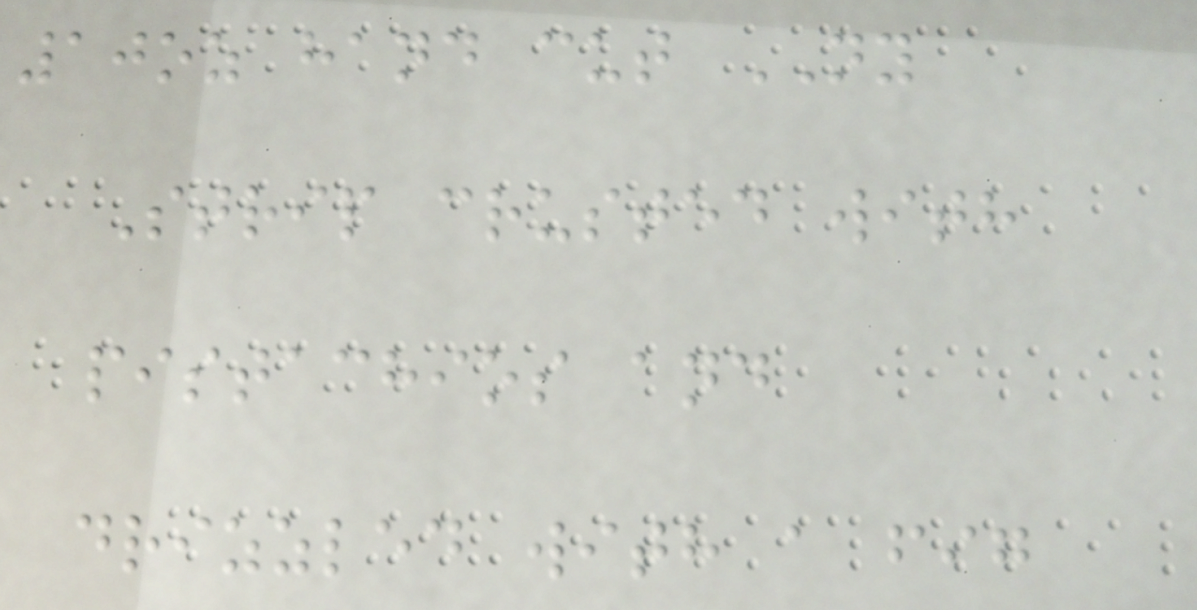10oz hand cut NY
Strip crusted with
pistachios and
drizzled with a fig
